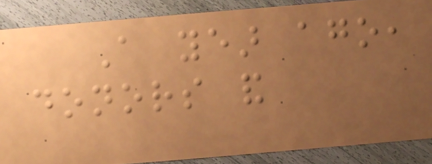A year ago,
donors and
